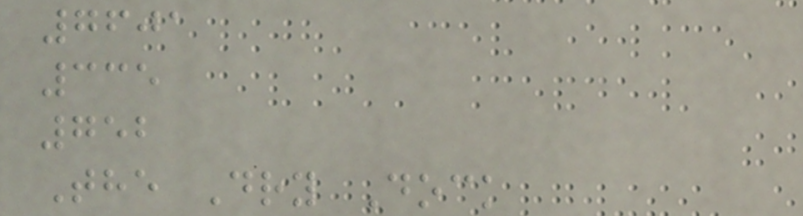7601
335
752
The Dry Dock
